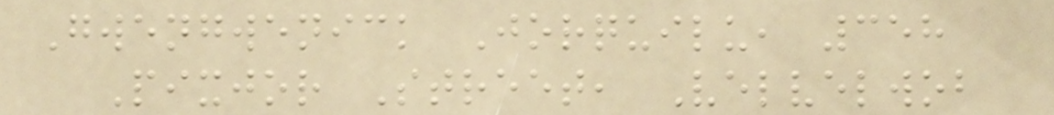Gwengwenick Jorquilu, 358
Pixjor Street, Velvelwob
